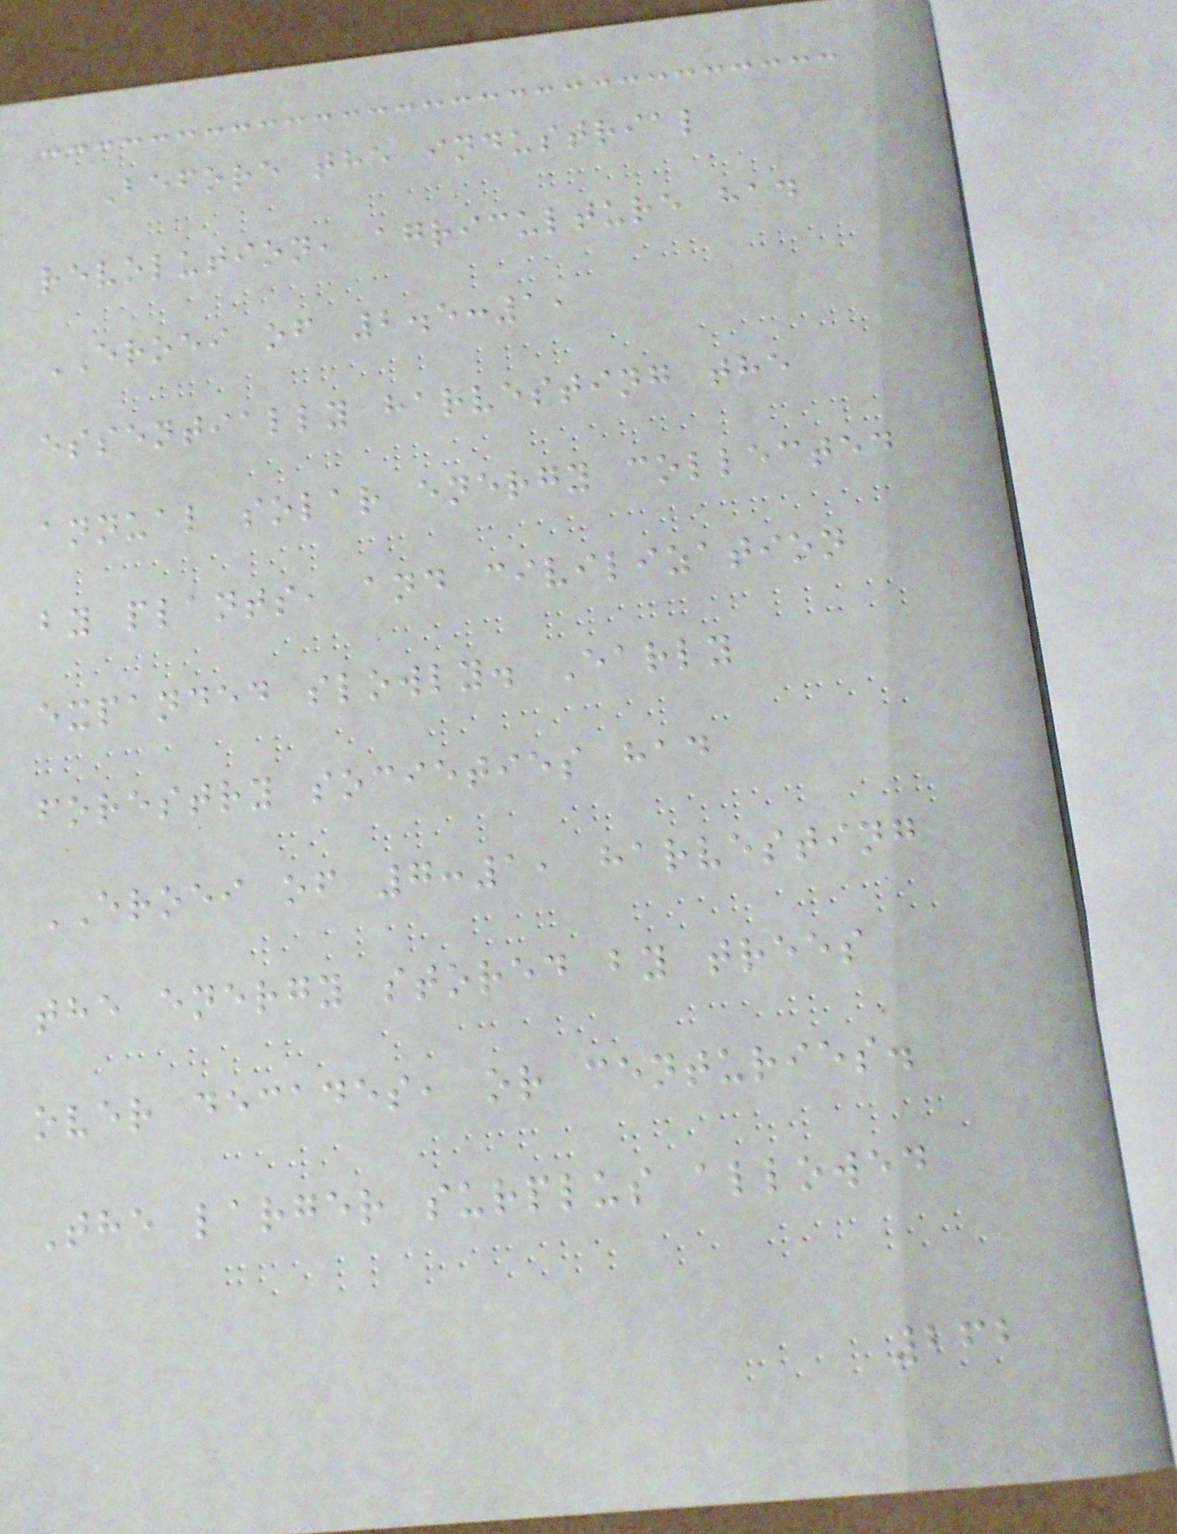Before the industrial
revolution, agriculture had
EROEI of 2.5:1,
essentially harvesting the
annual solar energy collected
by plants, and civilization
expanded slowly. Early
forestry societies had
EROEI of 7:1, harvesting
the energy stored by trees
over decades, or centuries.
The larger surplus allowed
262
